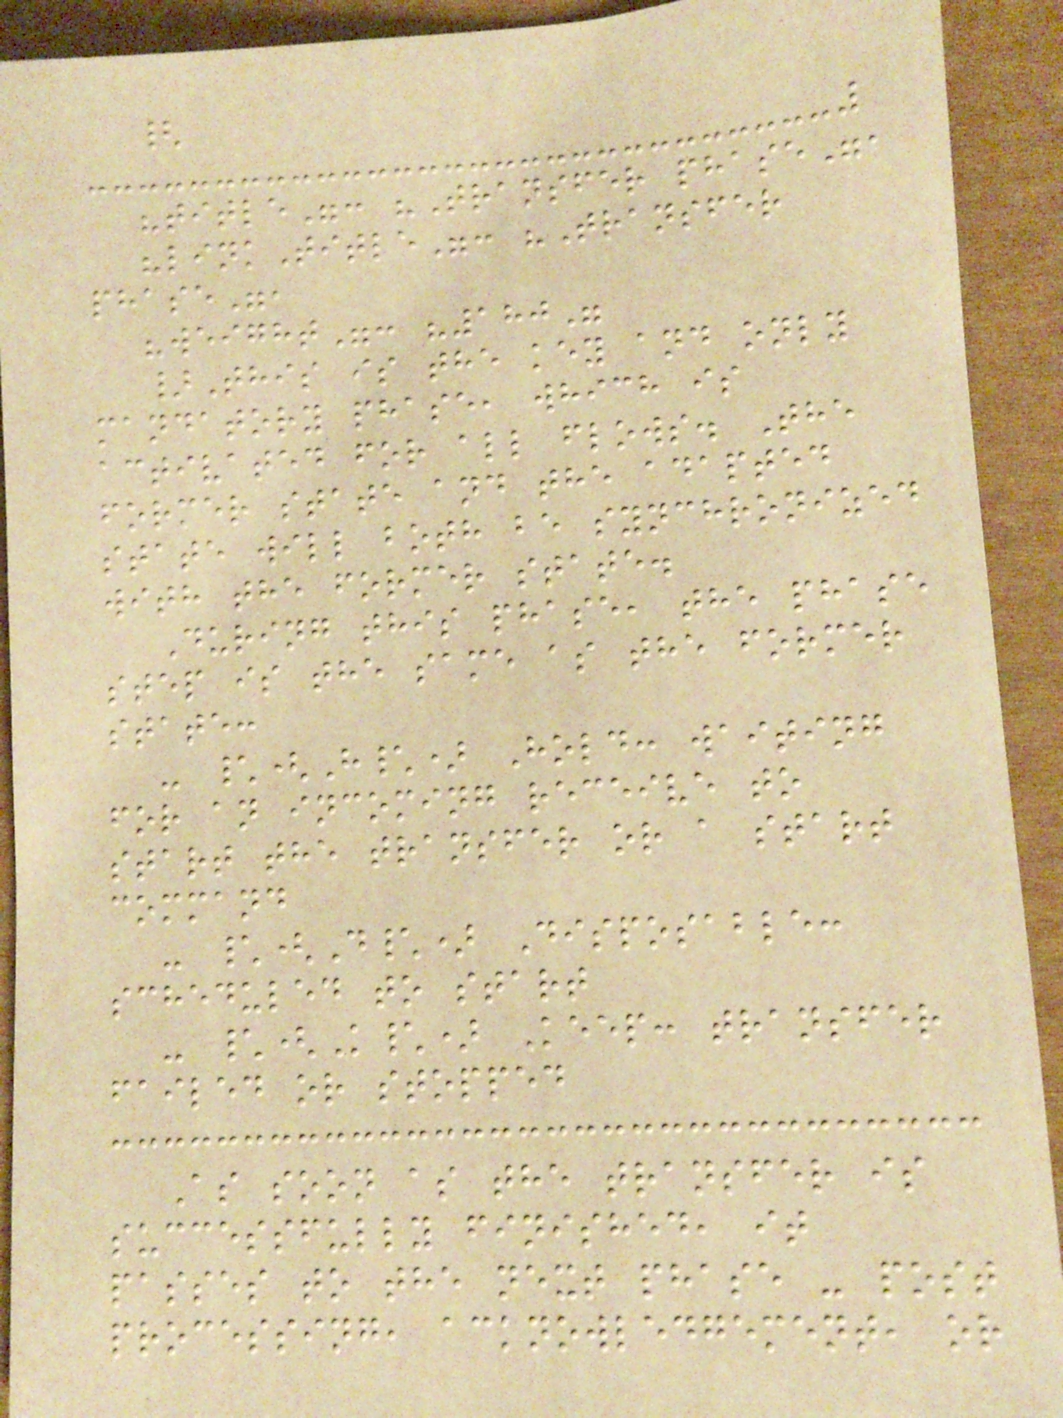{
"title": "Transfer phase",
"linkTitle": "Transfer
phase",
"weight": "180"
}This is the key and only
mandatory phase, which is
activated for all flows. The
former state and the adapted
state will both be synchronized
with the former state.
During this phase, the phase
step is the same as the former
state:
- \(H\) Hold: waiting
for an incoming receive to
start the transfer or a start
command
- \(D\) Disposable:
scheduled to start
- \(K\) Keep: transfer
failed or stopped
As soon as the transfer is
successfully finished, it
passes to the next phase - post
processing, acknowledgement, or
